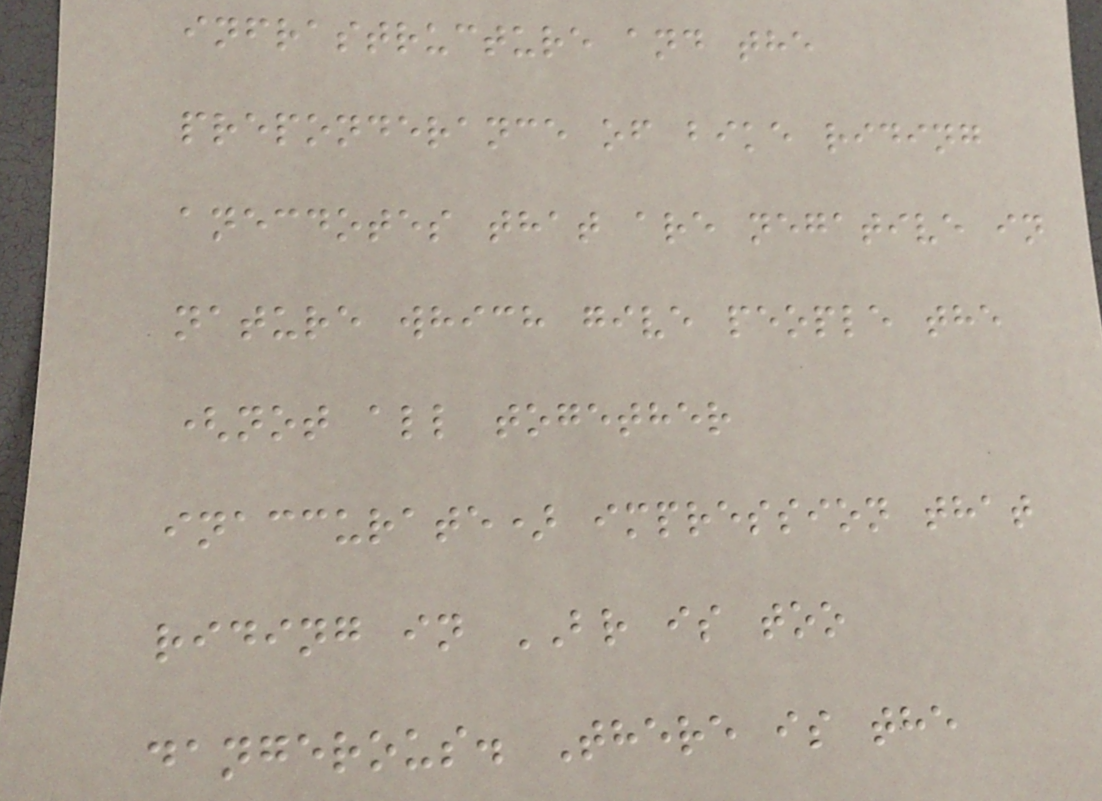infrastructure and the
preponderance of bike riding
anecdotes that are negative in
nature which give people the
(not all together
inaccurate) impression that
riding in BR is too
dangerous. There is the
